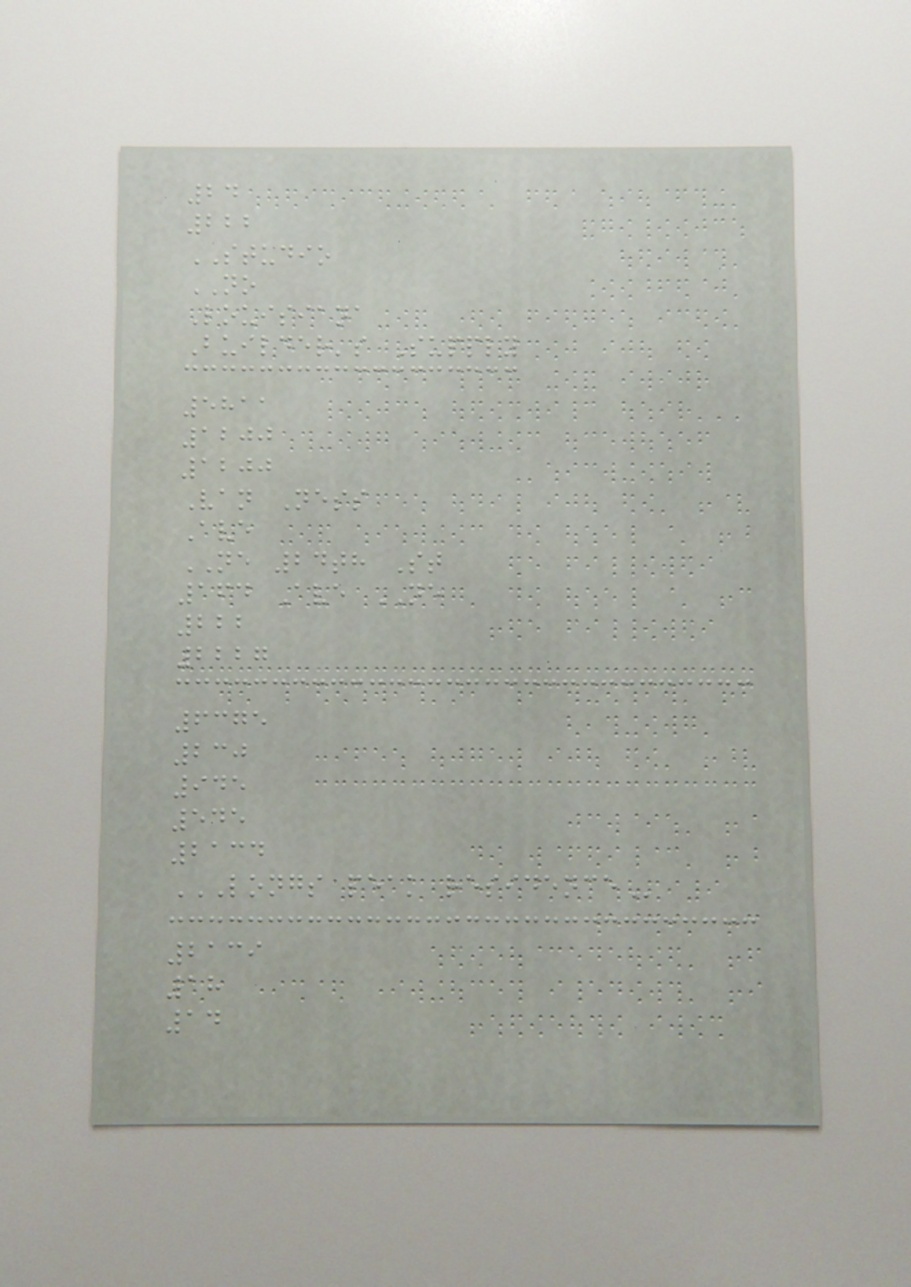24
222
STUDIO
NO
Louisiana
Builder's Supply
5811
1200
1200
Van Ness
Ave
NE 24th St
164 Ave NE
222
2227
6375
230
945
545
2134
LONGS PEAK RESIDENCE
2139
18
14
